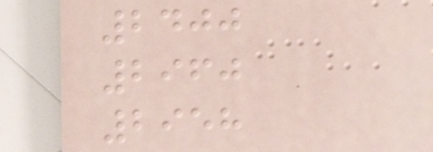2400
2960
2958
